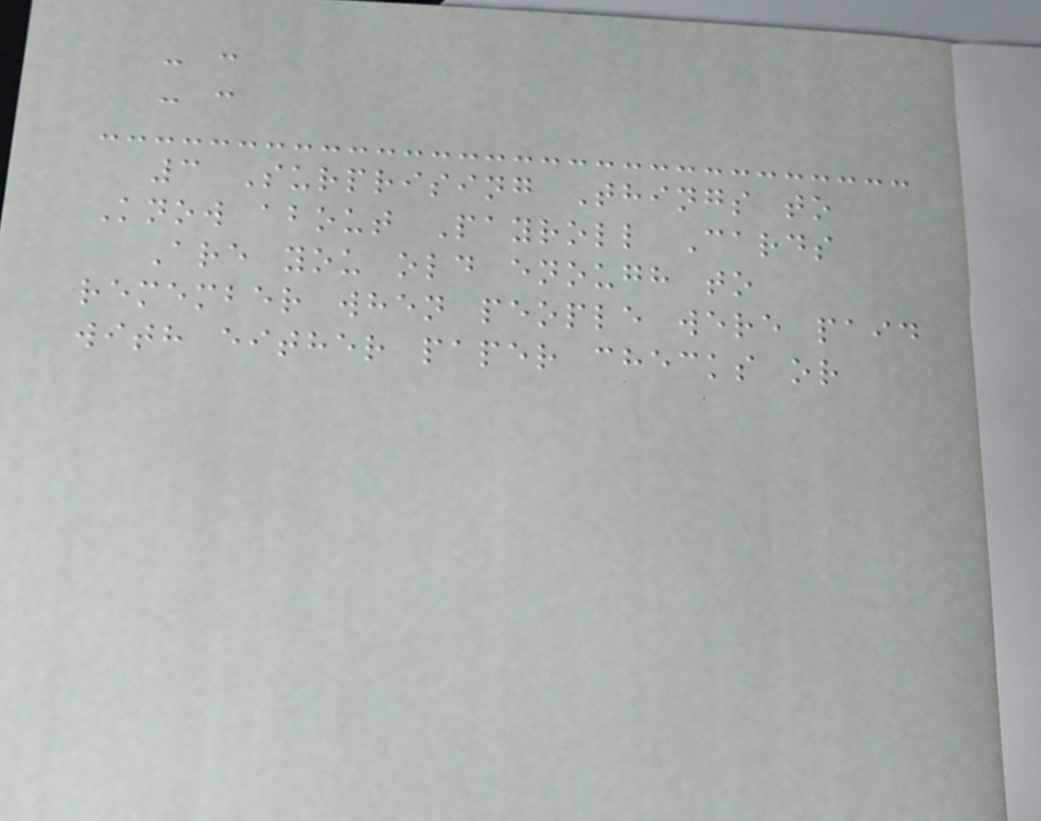- :
- :
3 Surprising Things to
Know about Payroll Cards
Are you old enough to
remember when people were paid
with either paper checks or
